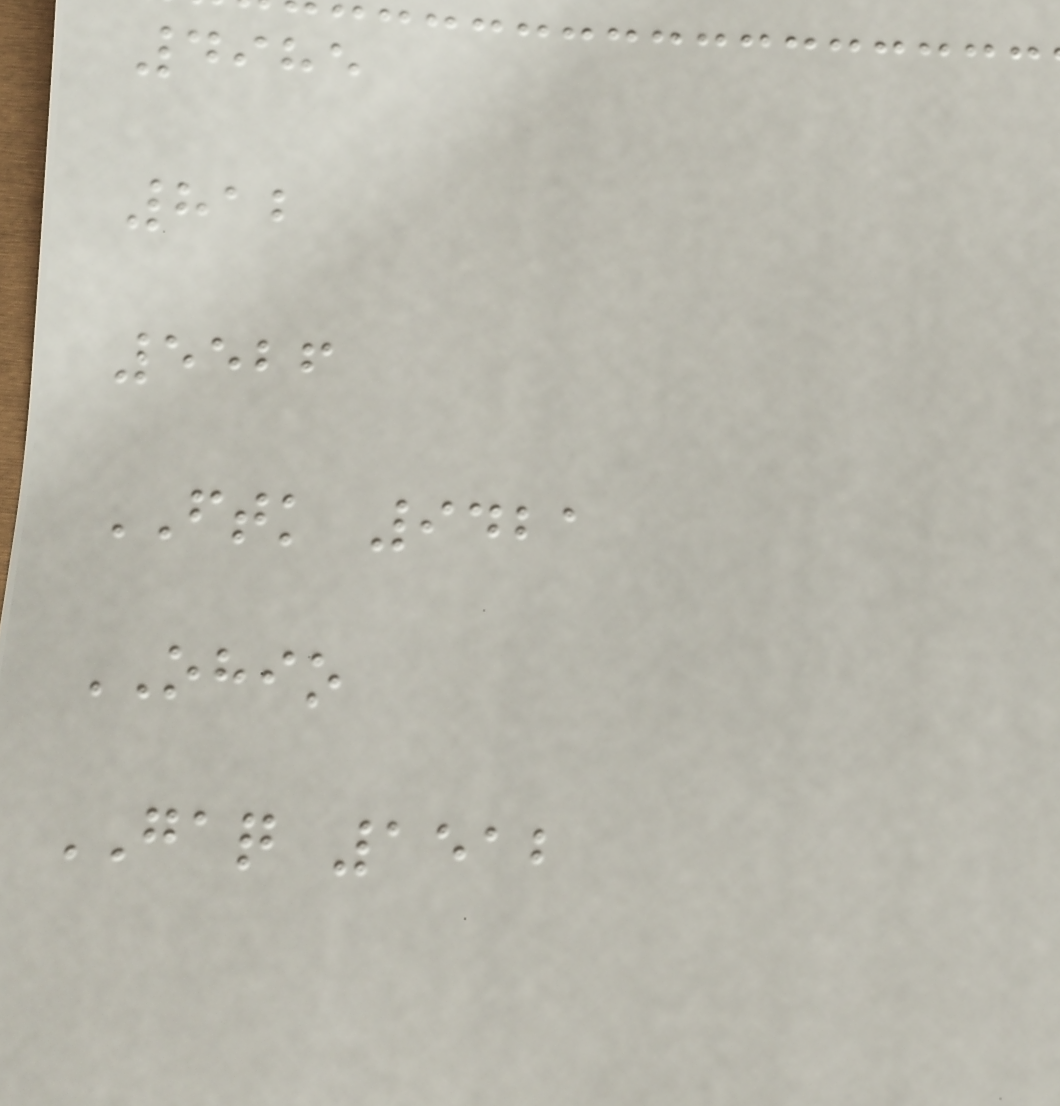4985
812
5526
FTK 9421
OHIO
GAQ 1512
